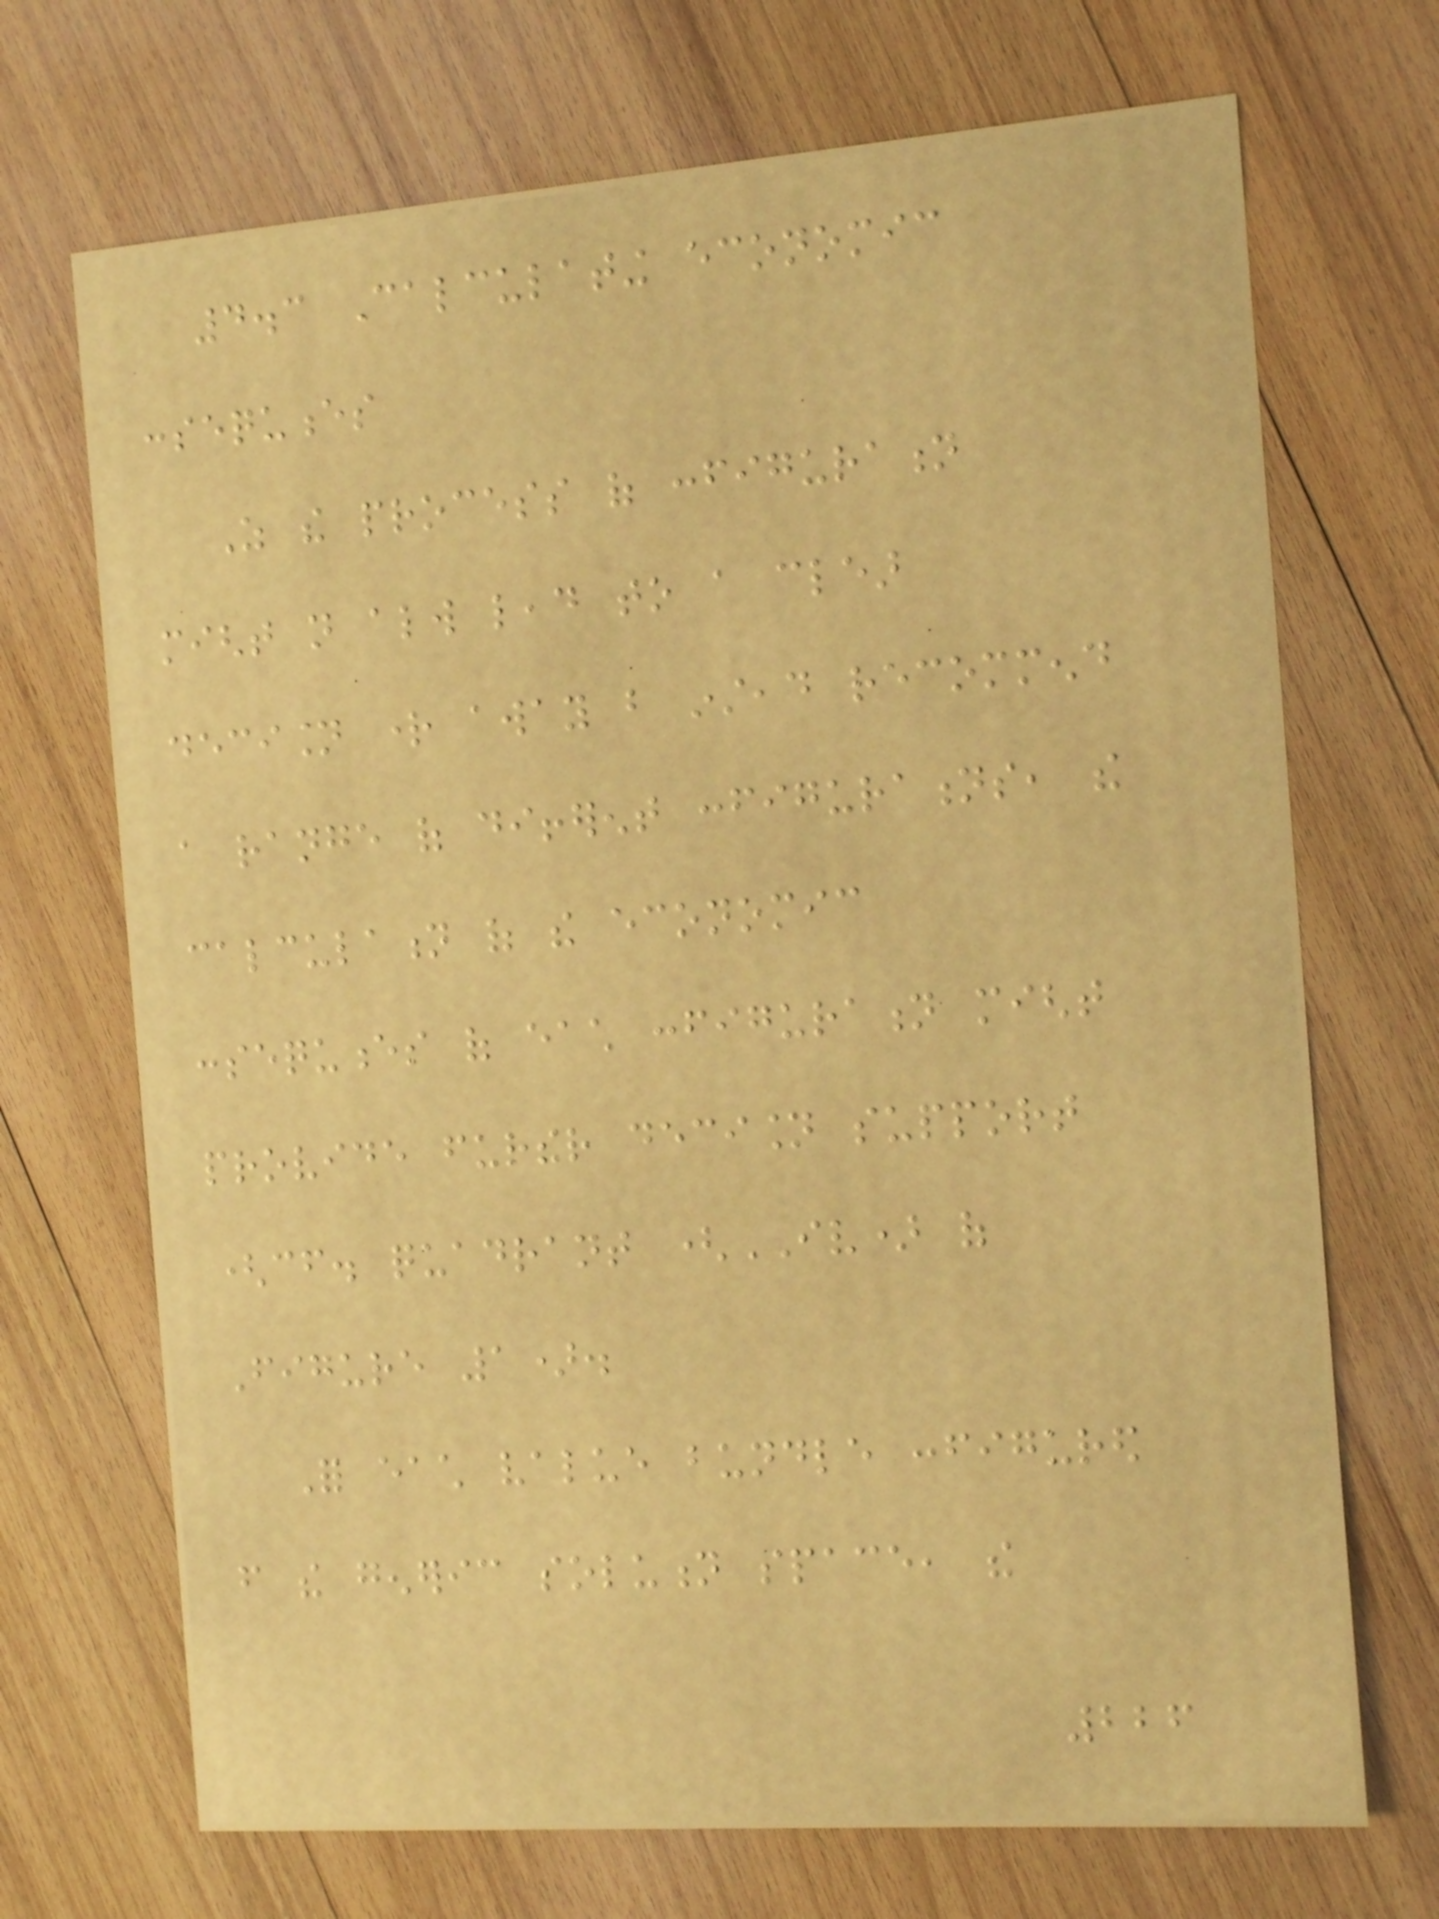4.3 Calculating economic
consequences
As the process of configuration
might not always lead to a clear
decision right away but instead recommend
a range of different configurations, the
calculation of the economic
consequences of each configuration might
provide further decision support
(cf. quadrant (IV) of
Figure 1).
For each value bundle configured
from the generic solution space, the
226
